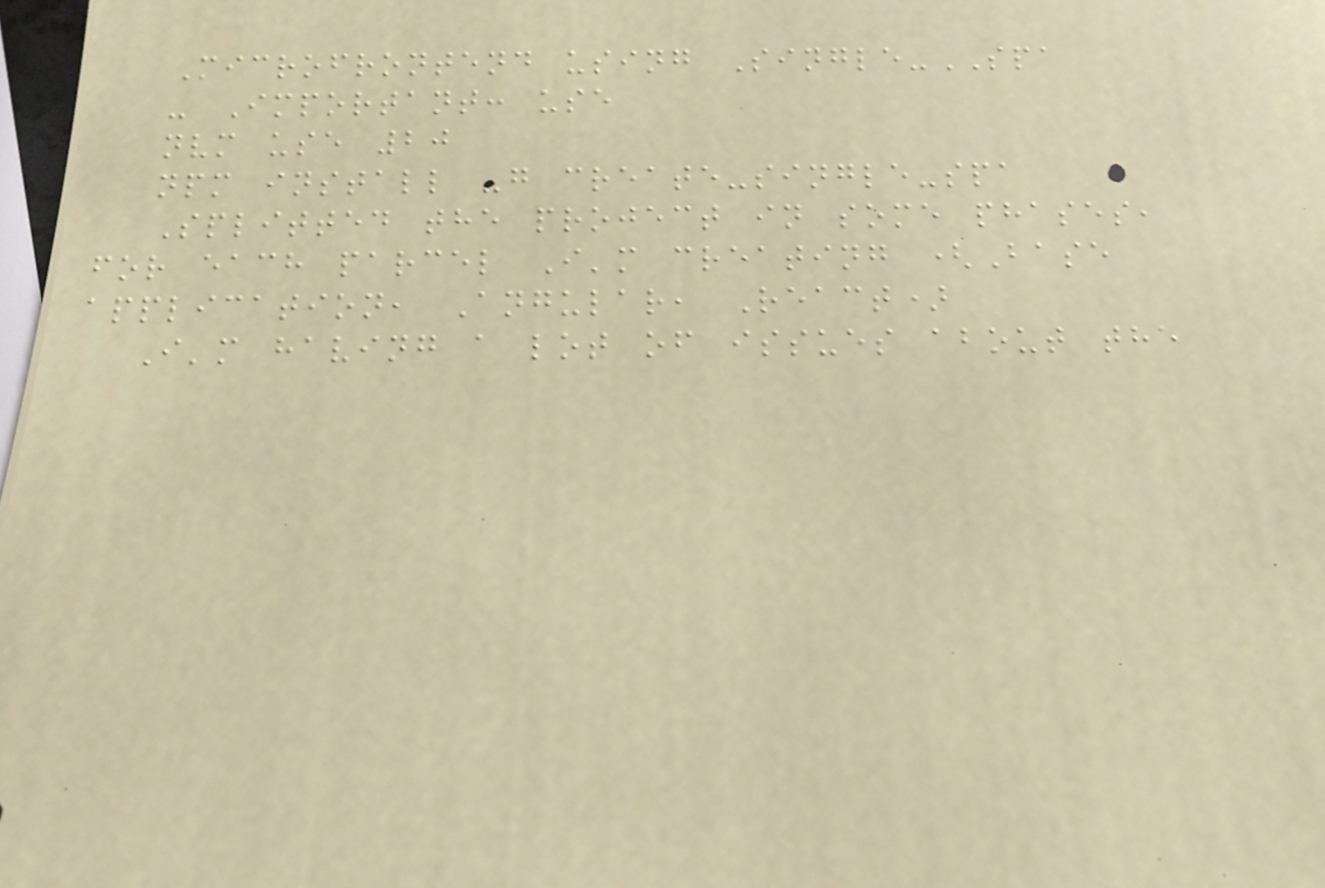Microfrontend using Single-SPA
- Important: use
nvm use 20
npm install -g create-single-spa
Splitted the project in some phases,
for each parcel I'm creating (Base
application, Angular, React)
I'm having a lot of issues about the
